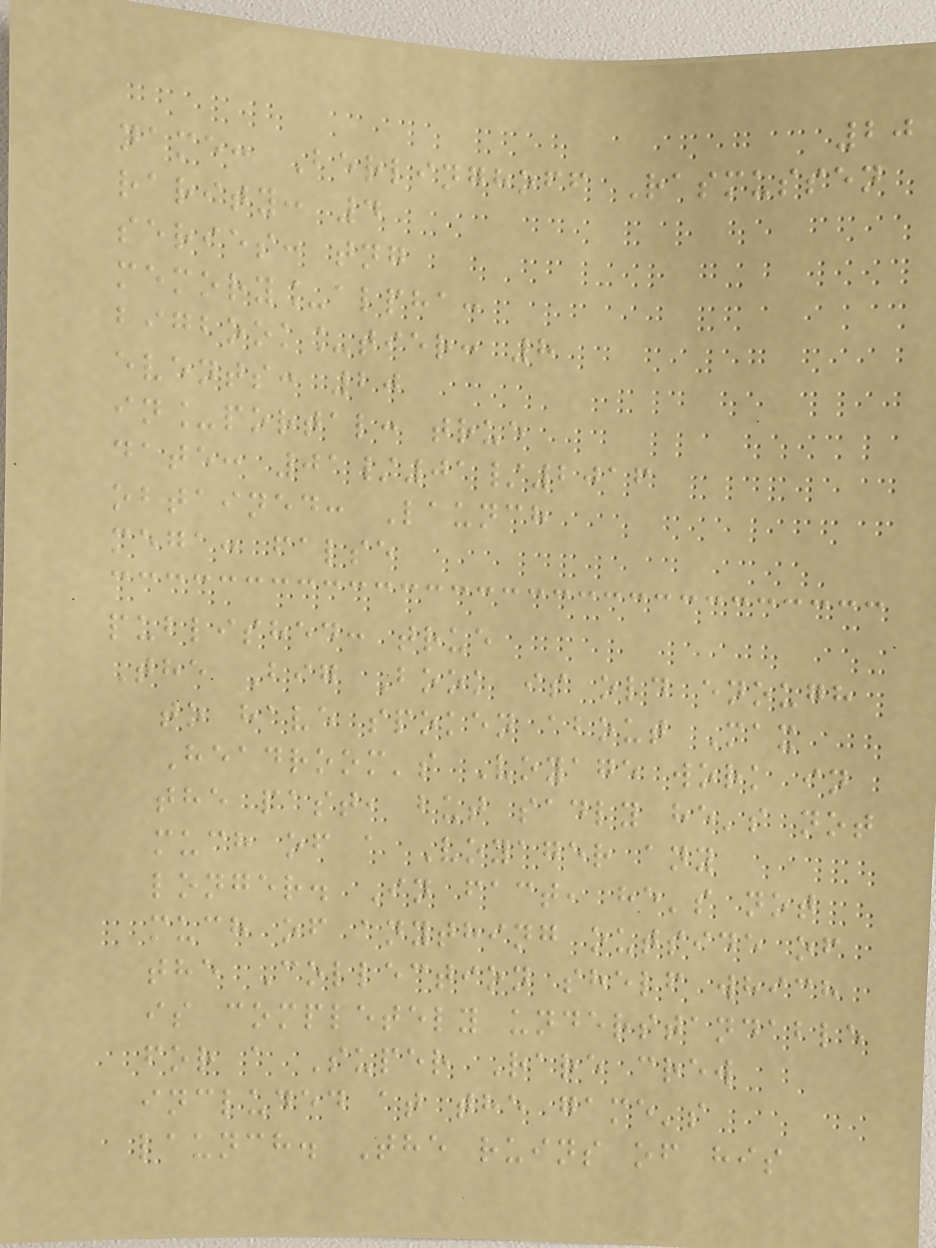20
name: Berlinghoff Rasmussen
rarity: 4
series: tng
memory_alpha:
bigbook_tier: 8
events: 20
in_portal: true
date: 01/01/2016
obtained: Launch
mega: false
published: true
The Big Book is old enough
to have spoken about Max
Headroom's Voyage work in
the past, but sadly he's not
much of a Voyager any
longer. In fact, he's not
much of anything outside of
the Collection shelf which
is completely understandable
for a Super Rare crew
included at the game's
launch. The ruins of his
